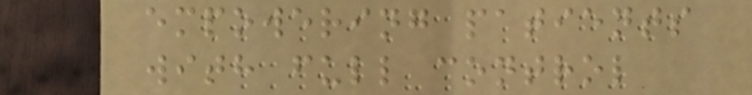empowering patients
with full control
